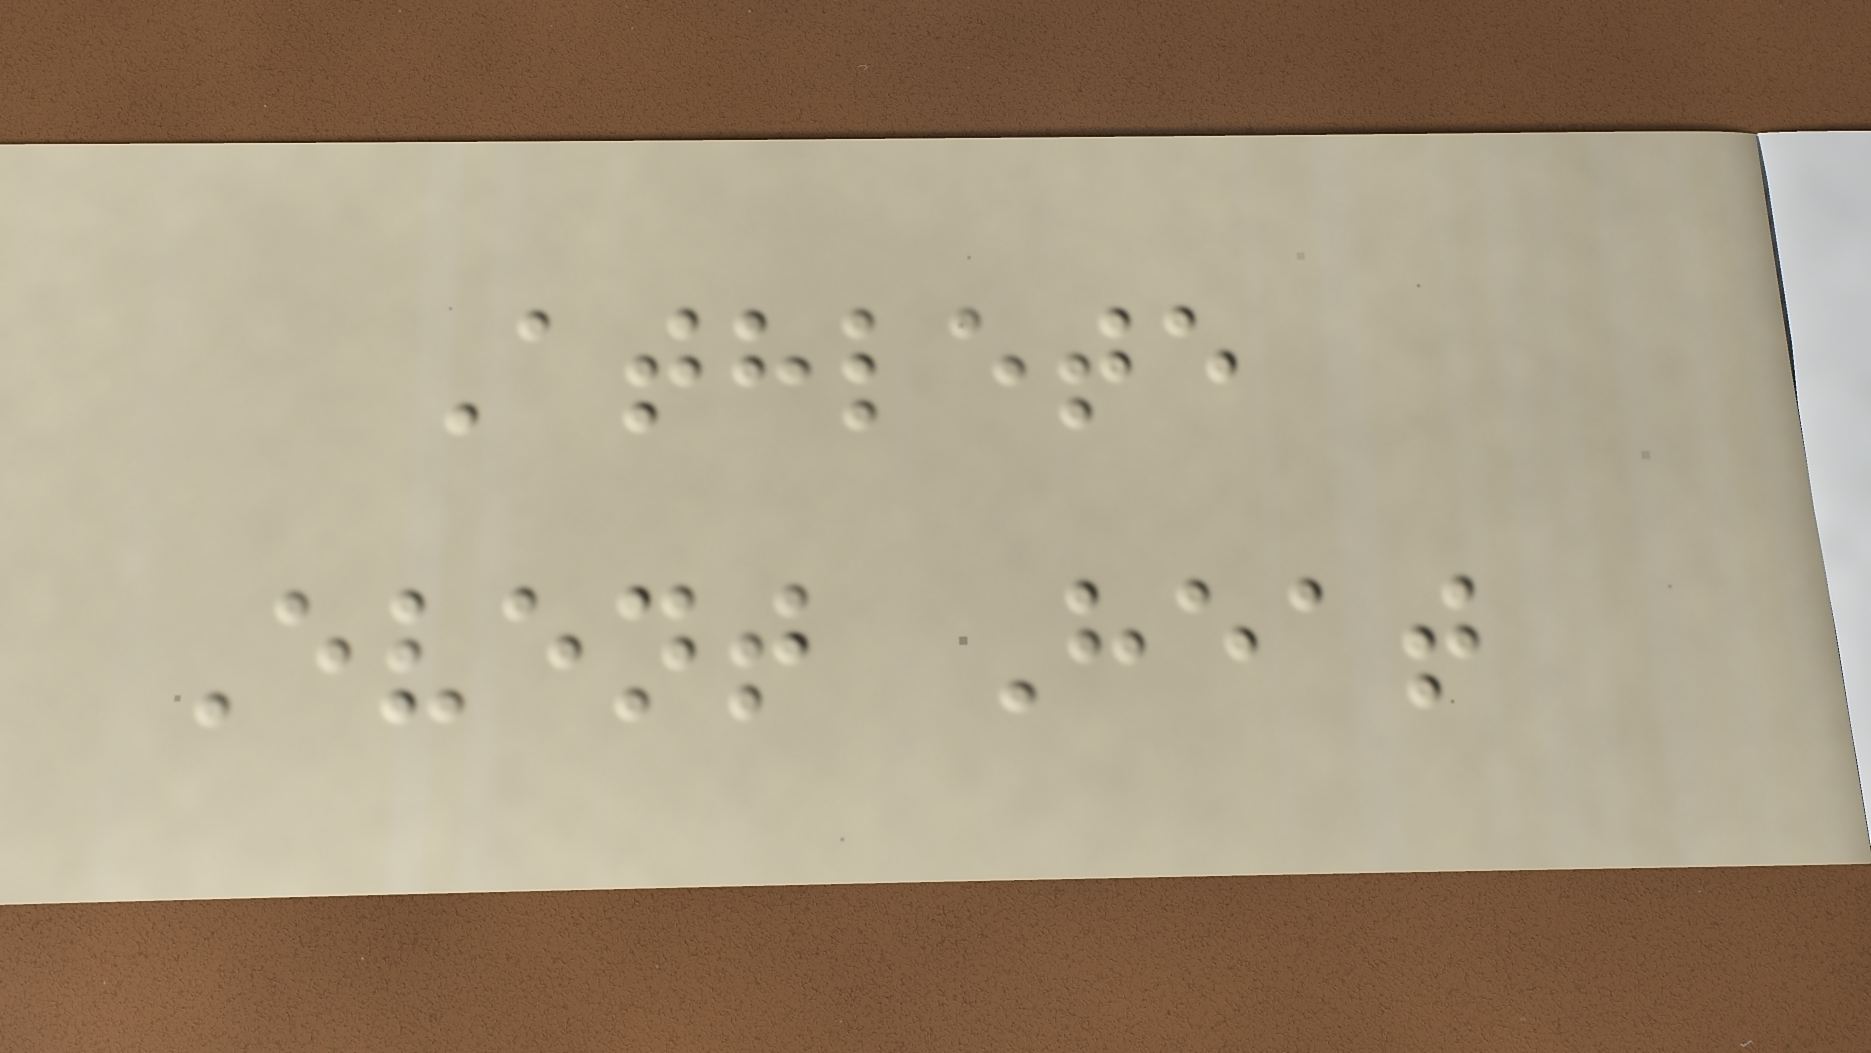Athlete
Event Heat
